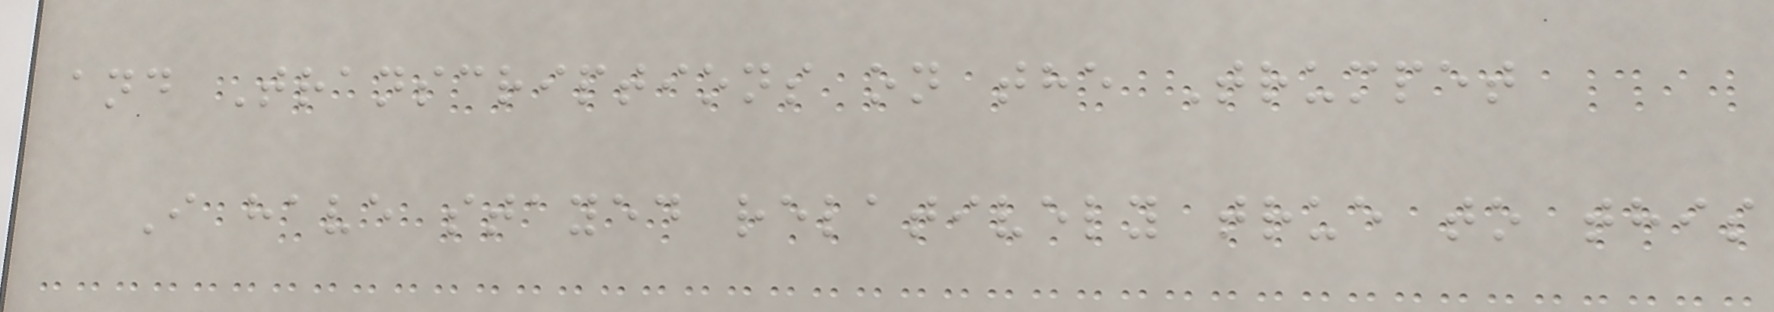and Transcriptions on the Trumpet
I have stayed relatively true to this
